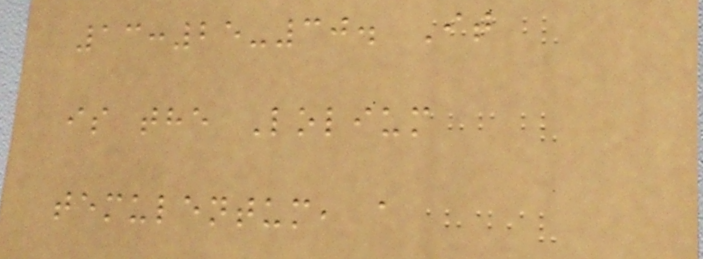13:25-30. It
is the Lolium
temulentum, a
